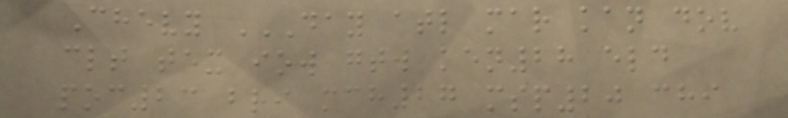Chevy DAY ATL MAR KAN DOV
CLT TEX IOW GTW KEN28 ELD
POC23 BRI MCH27 MSP20 CHI
